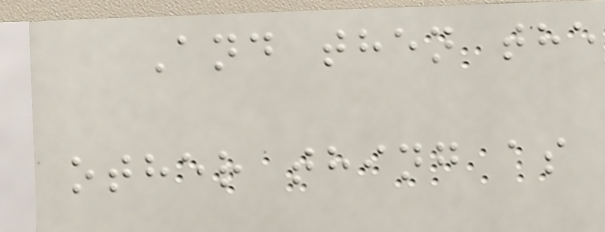And then the
other thing as
